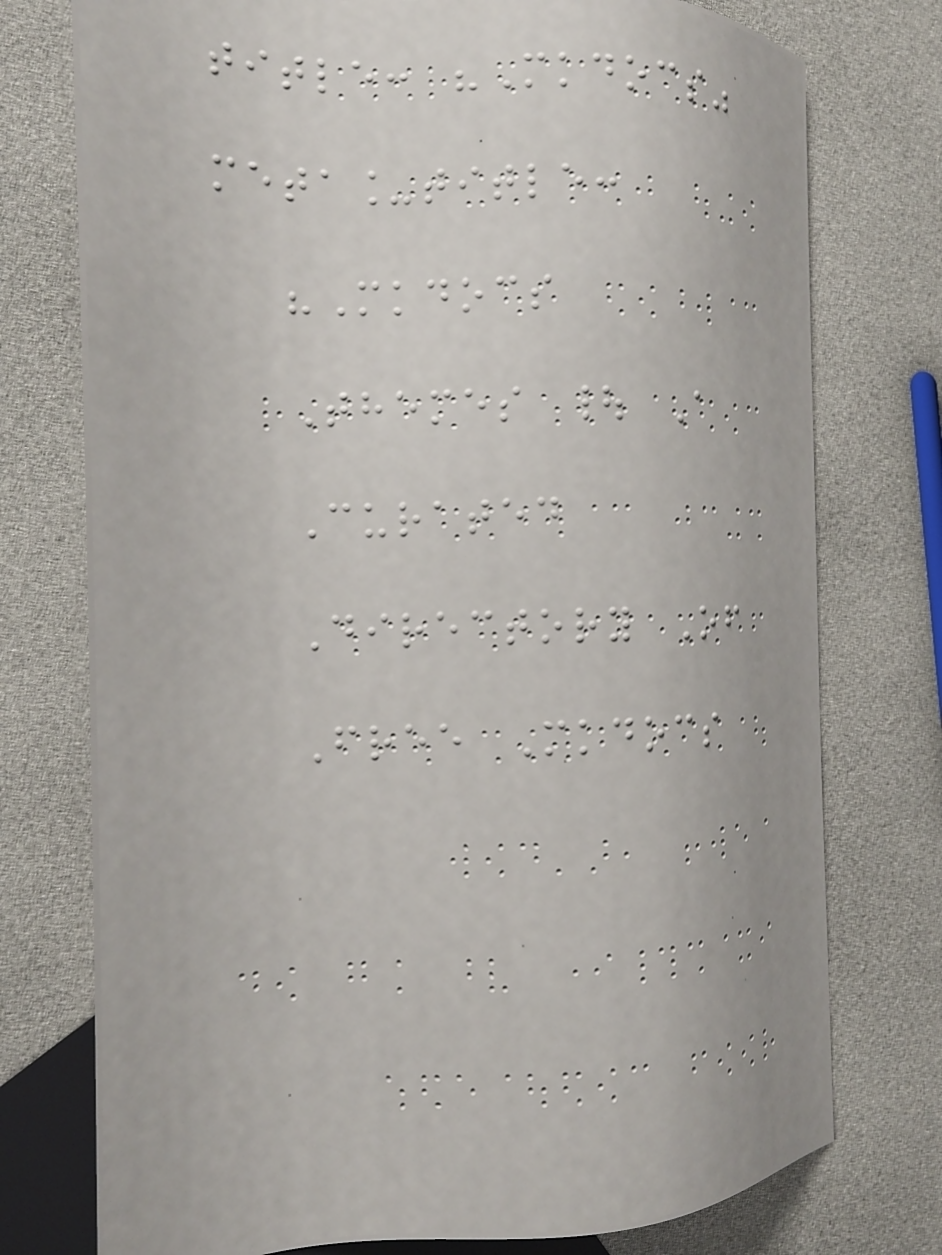title: "Mkdocs"
meta_title:
"Mkdocs
Themes | A
Curated
Directory Of
Free Mkdocs
